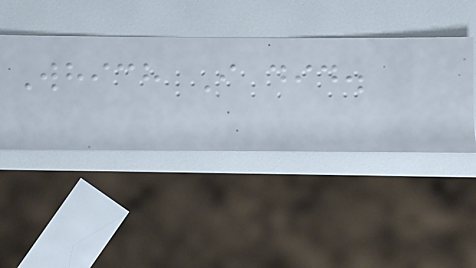Which I did.
